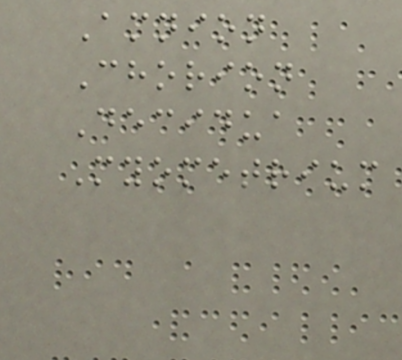Amnion
Chorion
Decidua
Myometrium
